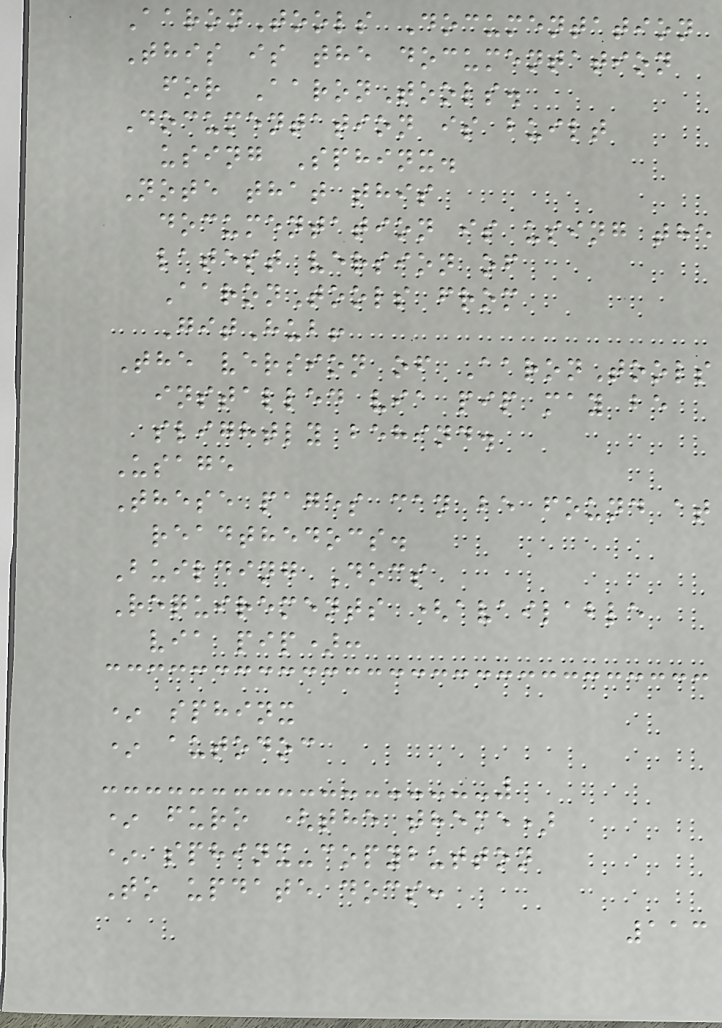AaronTools Documentation
This is the documentation
for AaronTools.
Documentation is built
using Sphinx.
Note that this
documentation is using the
latest version of
AaronTools from
GitHub!
The version of AaronTools
installed via pip may be
slightly behind.
Usage
These pages can be found at
readthedocs.
Building Docs
Requirements (available
via pip):
* sphinx
* autodoc
* furo (the theme)
* sphinx-copybutton
To update docs:
113
